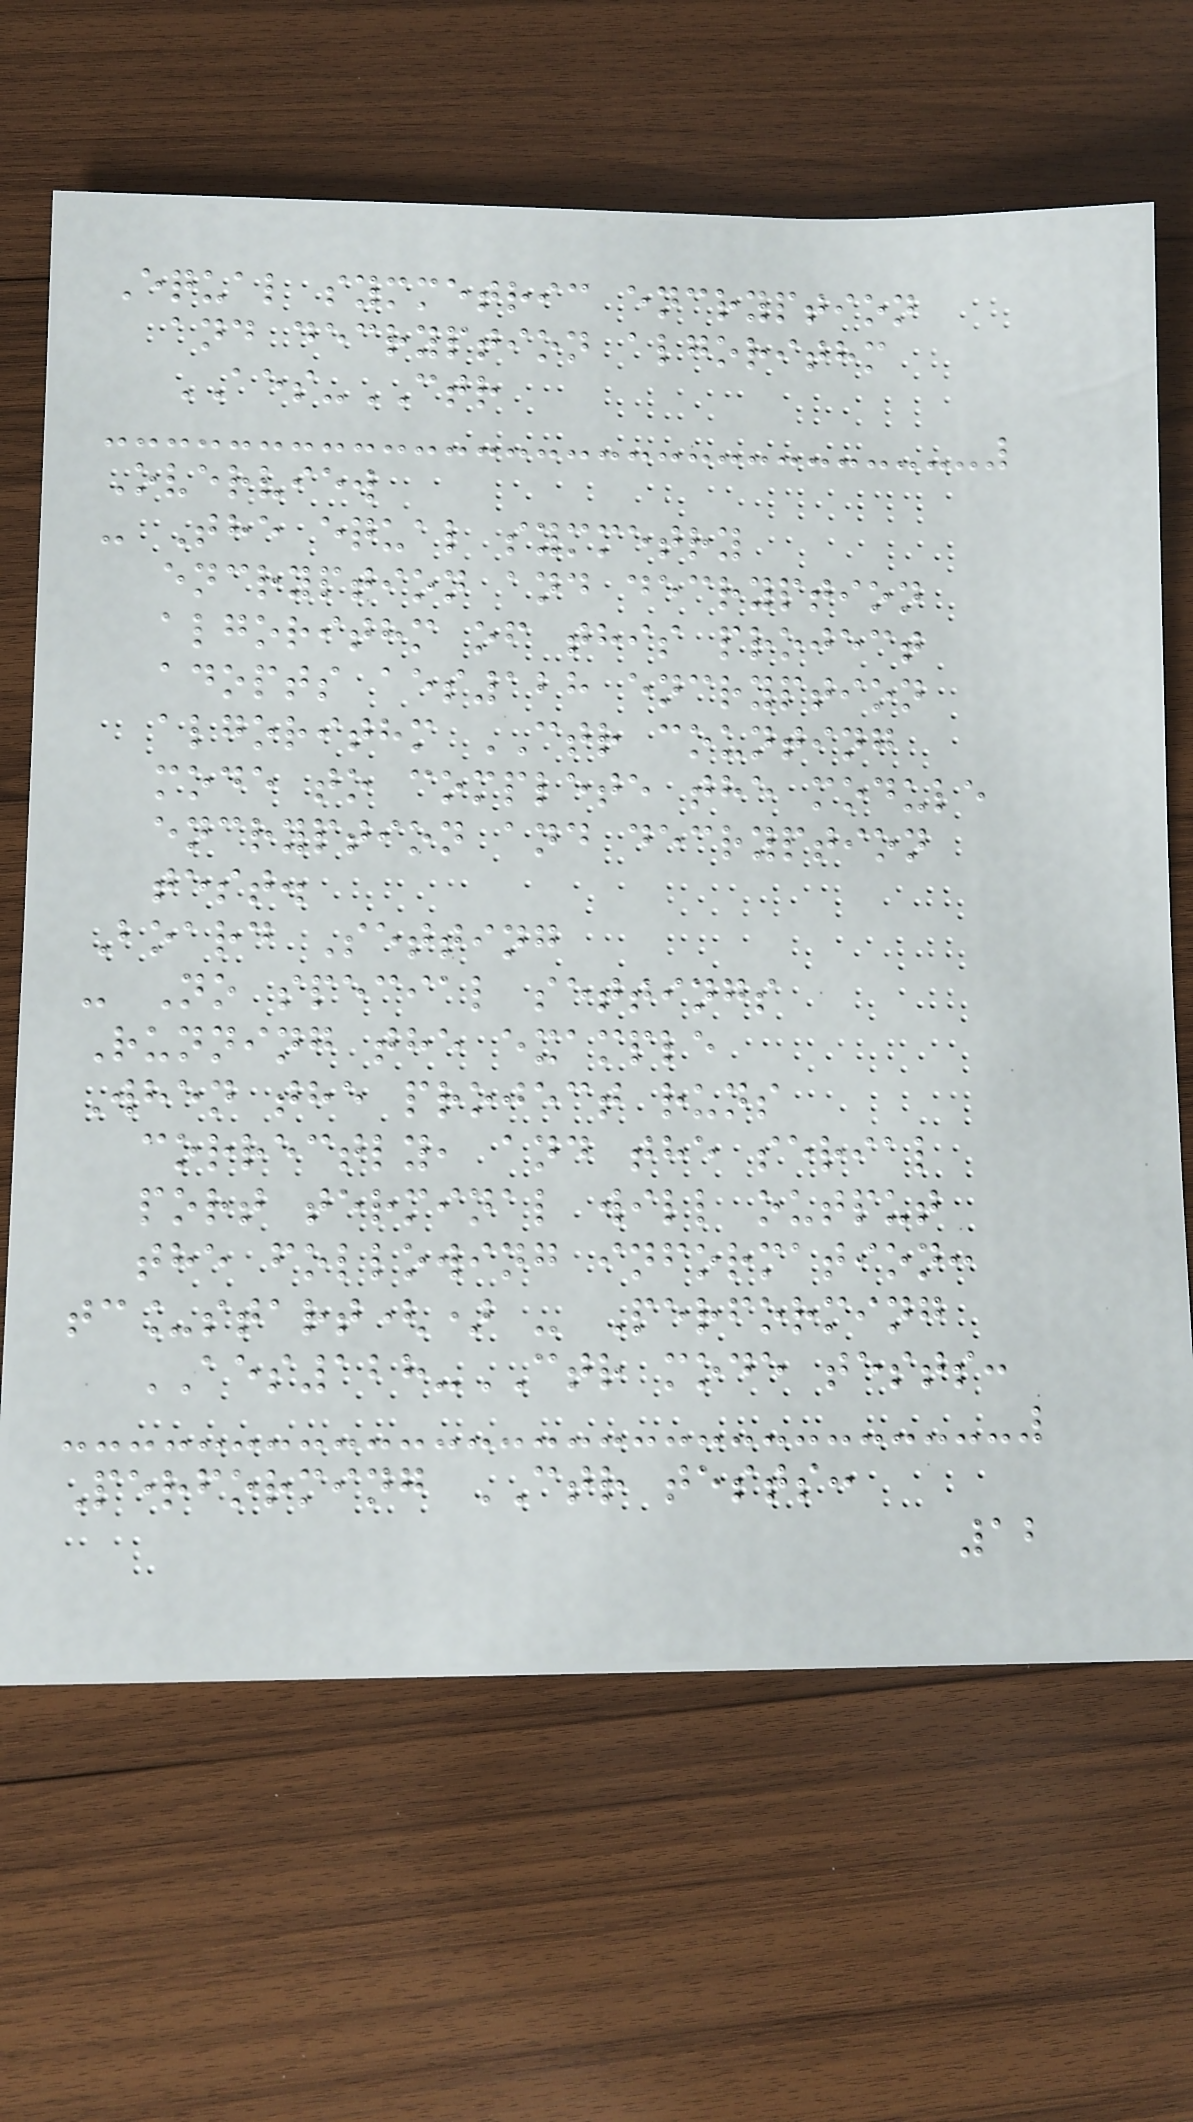Equal symmetric encryption
and decryption algorithm
AES-CTR
Overview
- The equal symmetry
encryption and decryption
algorithm of this project
adopts aes128 encryption
algorithm CTR counting
mode to complete the module
encryption and decryption
test.
Board Setting
- No special settings
Running the example
When the project runs
correctly, and the serial
port terminal will output
the following information:
tc_start() - Performing
AES128-CTR mode tests:
Performing CTR tests:
12
